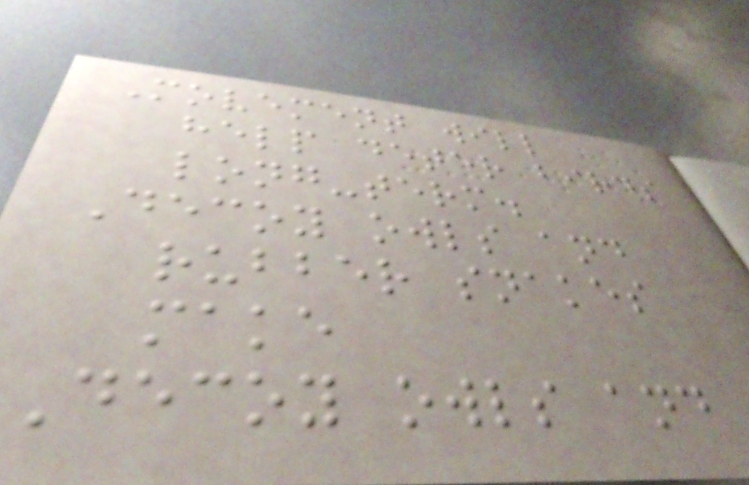Movement will
help deter birds
long-term.
Decoy owls and
rubber snakes
make
Decoy owls and
